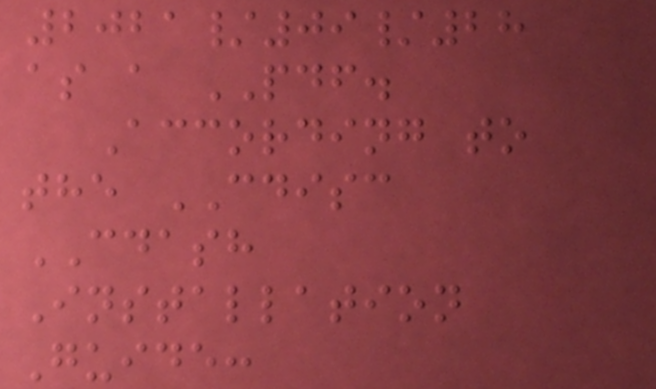2021/09/28
as a PDF.
According to
the CDISC
CDASH
Installation
Guide:
